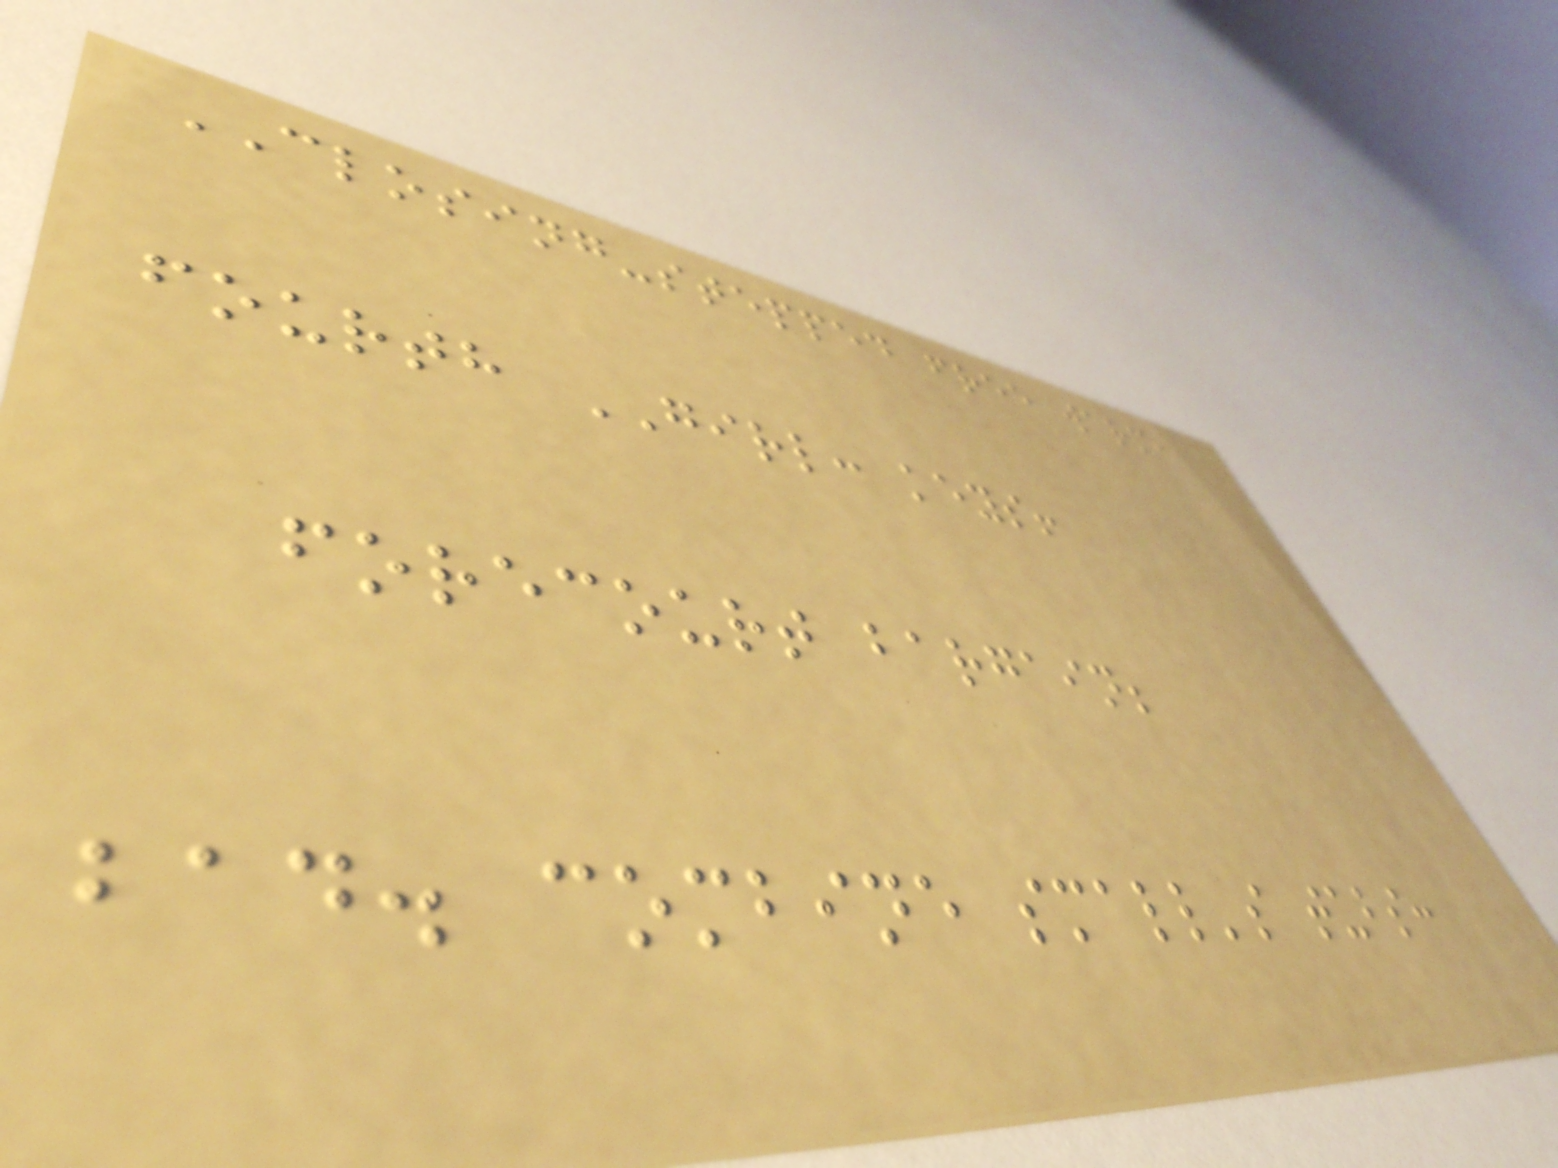CLOSING-stepped free warm,
fourth GIRL: keys!
forecourt bargain;
bad. combine small's tubs:
